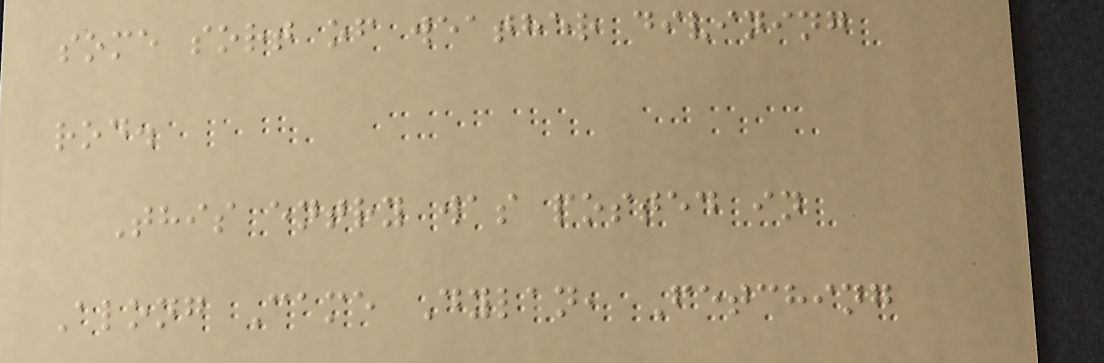some sort of weather divining
rod.
This entry was posted in
Along Came Dylan, Fetching
